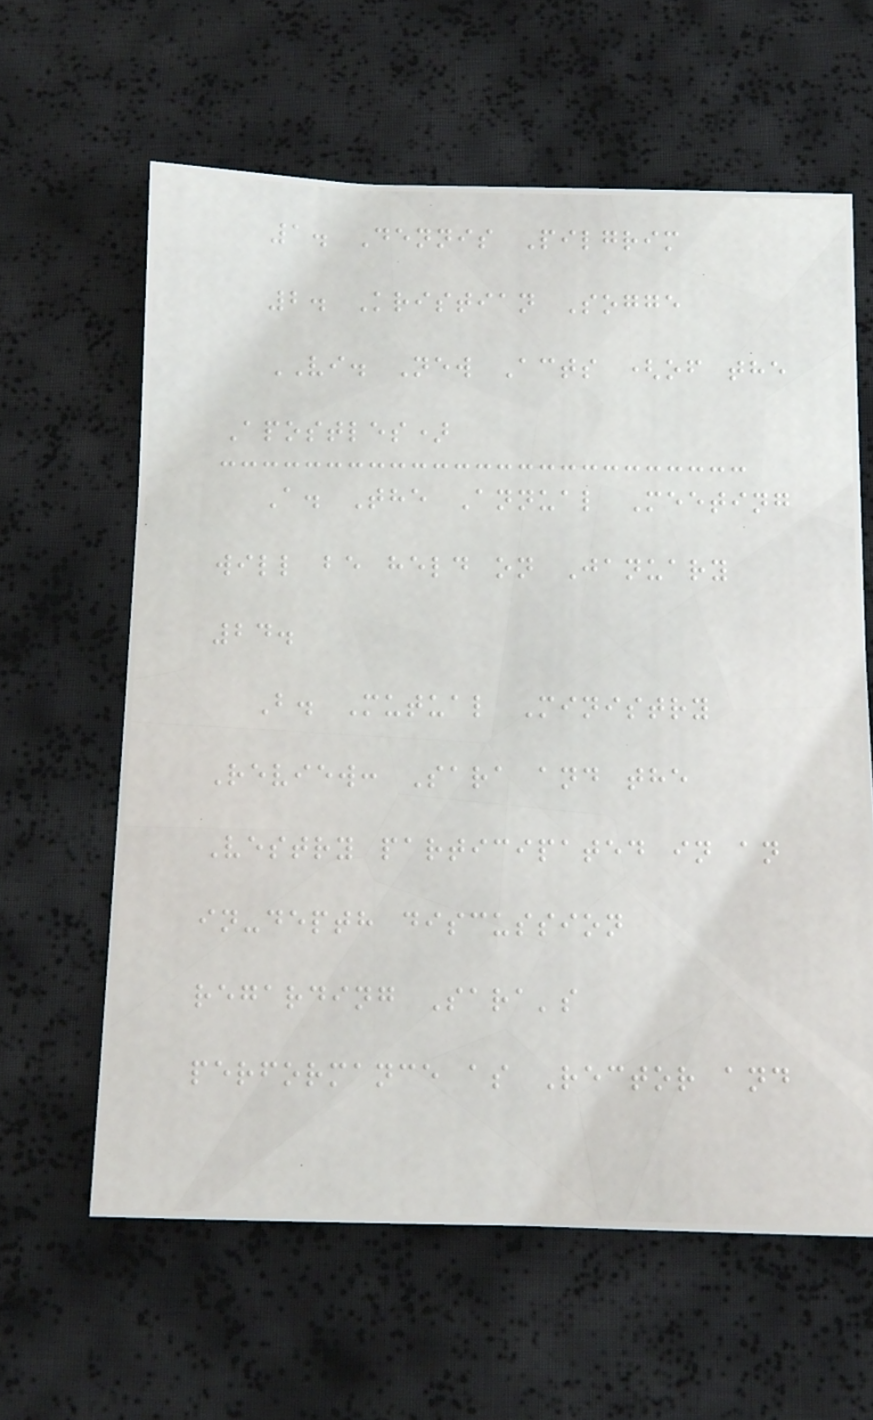1. Dennis Pilgrim
2. Kristian Sogge
VI. New Acts (of the
Apostles)
A. The Annual Meeting
will be held on January
24.
B. Mutual Ministry
Review: Sara and the
Vestry participated in an
in-depth discussion
regarding Sara's
performance as Rector and
